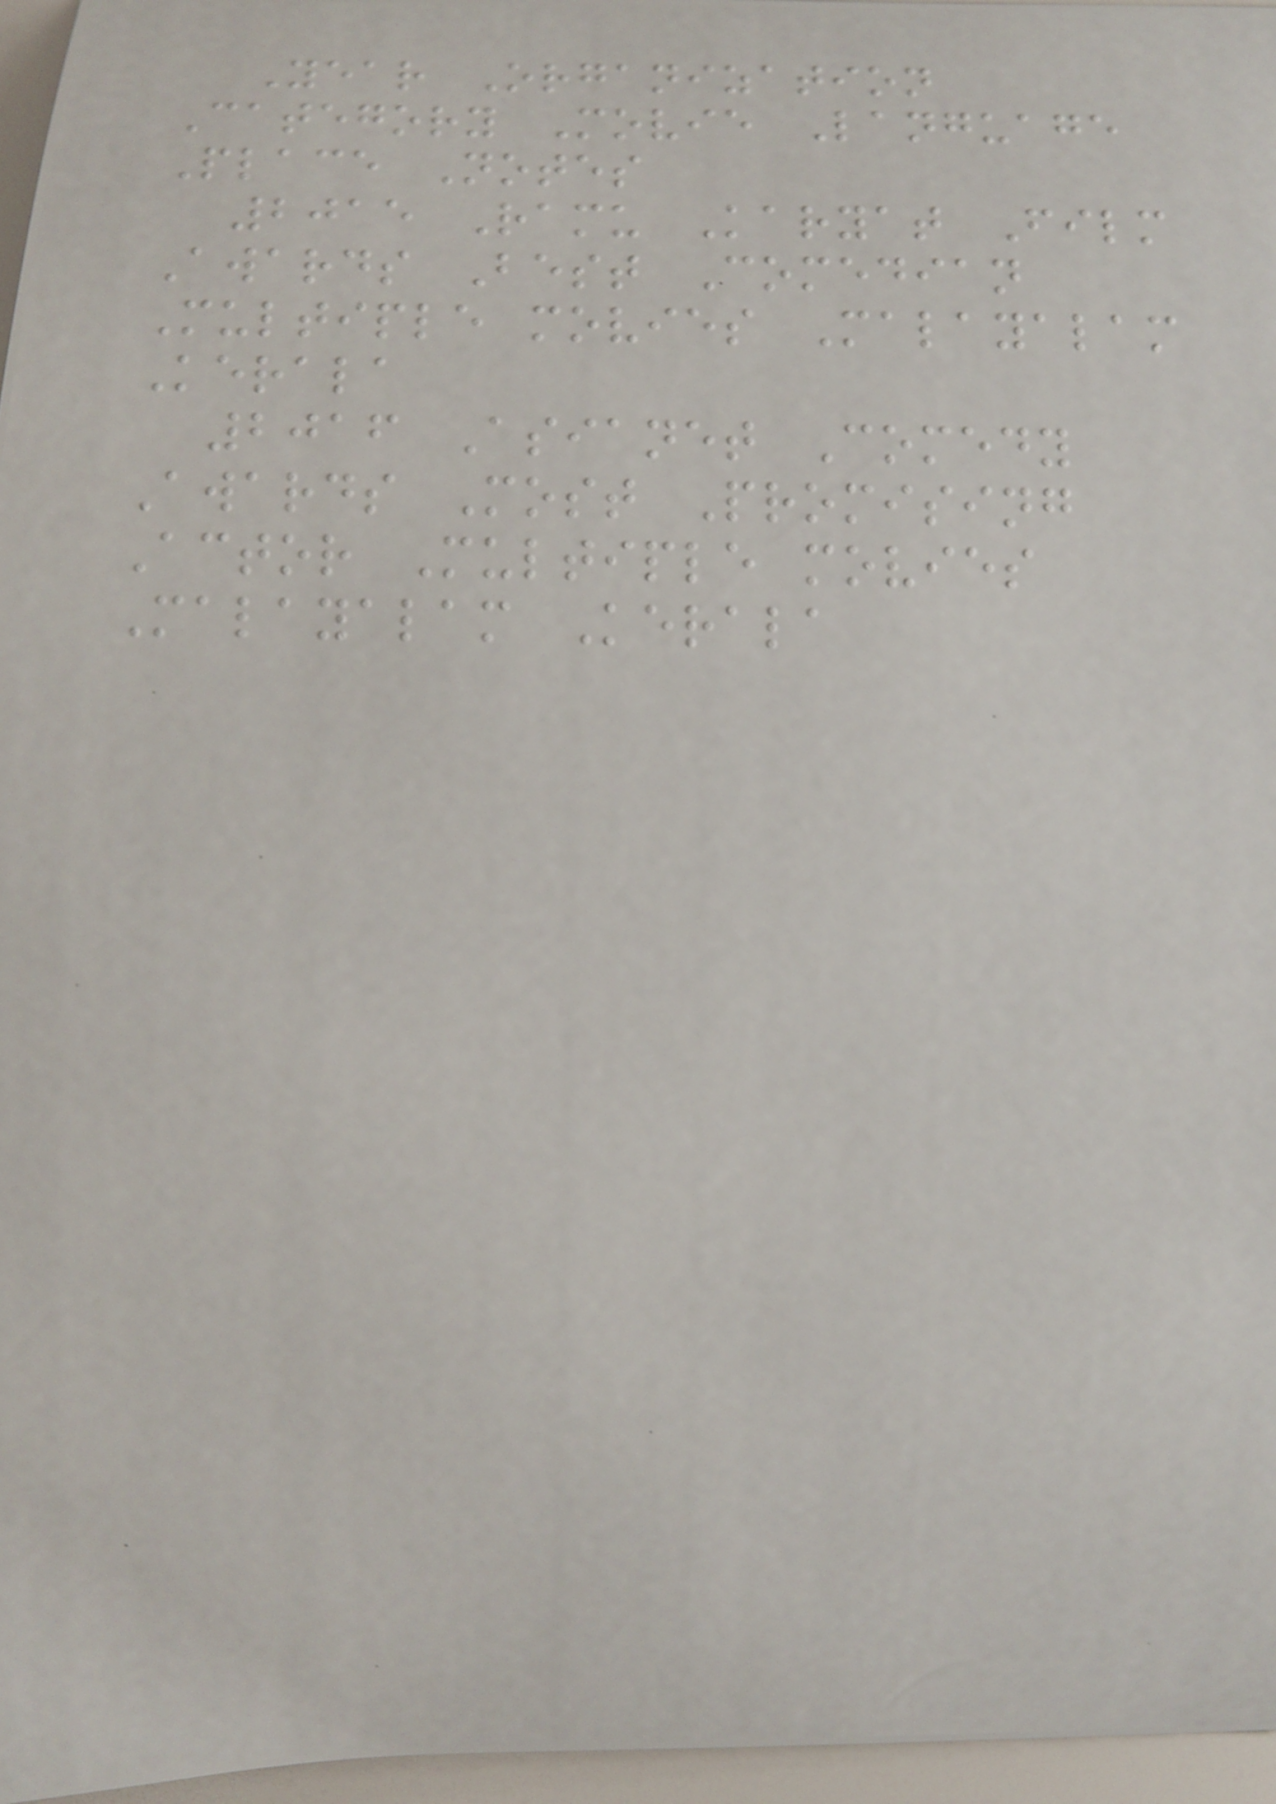Year Organization
Category Movie Language
Place Notes
2015 Ramu Karyat Film
Awards Best Comedian
Multiple movies Malayalam
Kerala
2016 Asianet Comedy
Awards Most Promising
Actor Multiple movies
Malayalam Kerala
